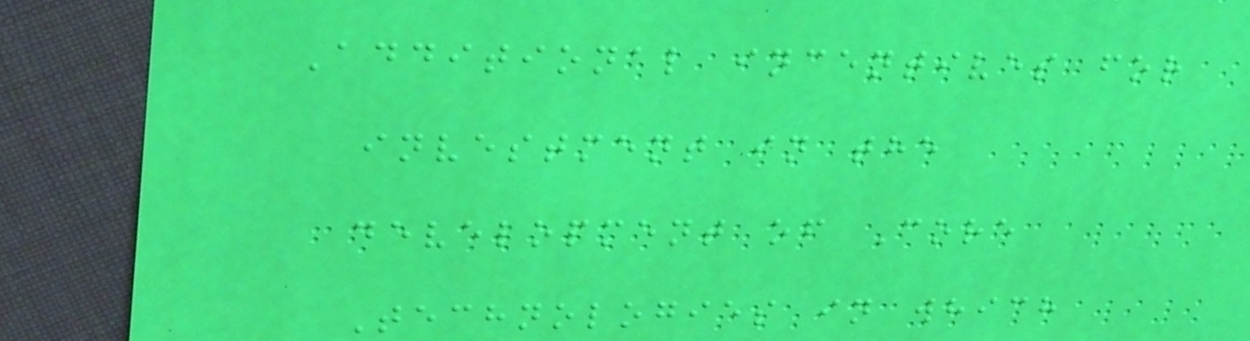Additional incentives for
investment in the
development of Core
Technologies in which
